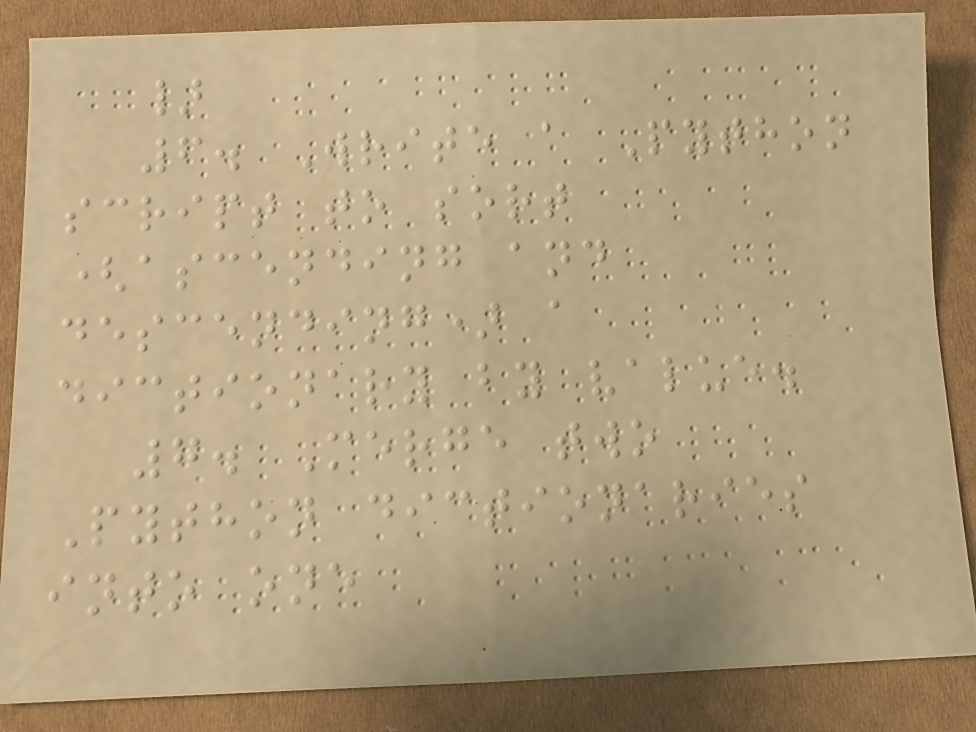}
6. Write a Python
script to sort
(ascending and
descending) a
dictionary by value.
7. Merge two
Python dictionaries
into one
